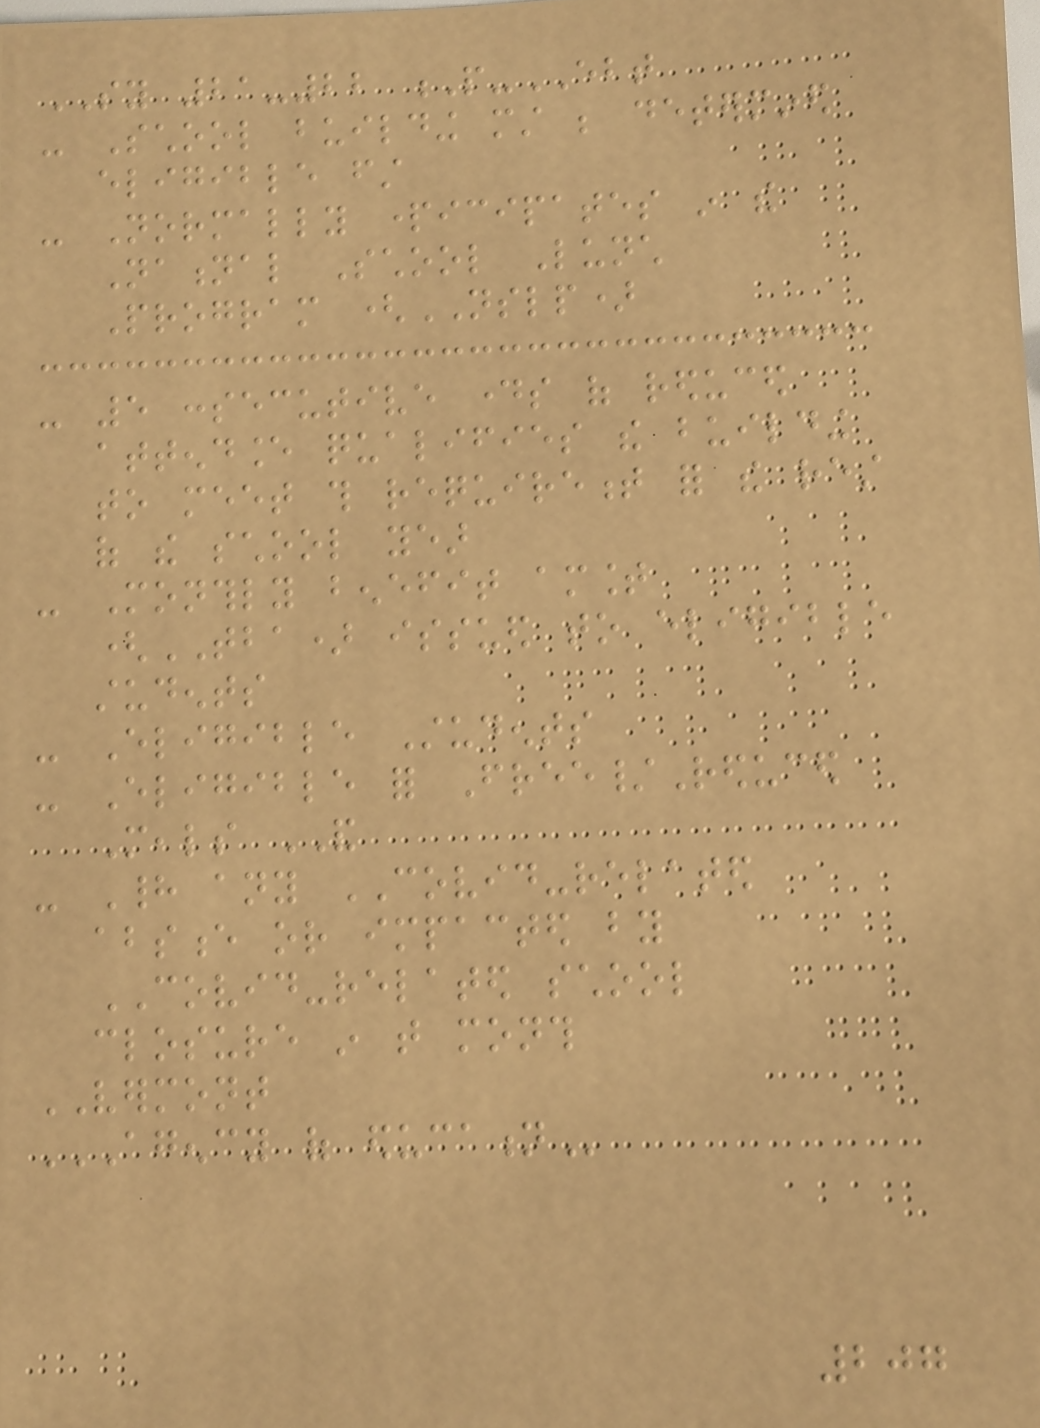SY 21-22 P-EBT
- School building must be determined
eligible first
- Normally participates in the
National School Lunch
Program (NSLP)
- 5 consecutive days of reduced
attendance qualifies the building
to meet this requirement for the rest
of the school year
- Monthly benefit amount
(TBA) issued to eligible
students
- Eligible Students
- Eligible for Free/Reduced
Meals AND
- Had any COVID-related
absence or impacted by
COVID-related school
closure in that month
VERMONT
AGENCY OF EDUCATION
207
